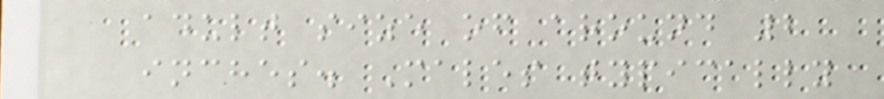adult size of around 2
inches. Males typically
